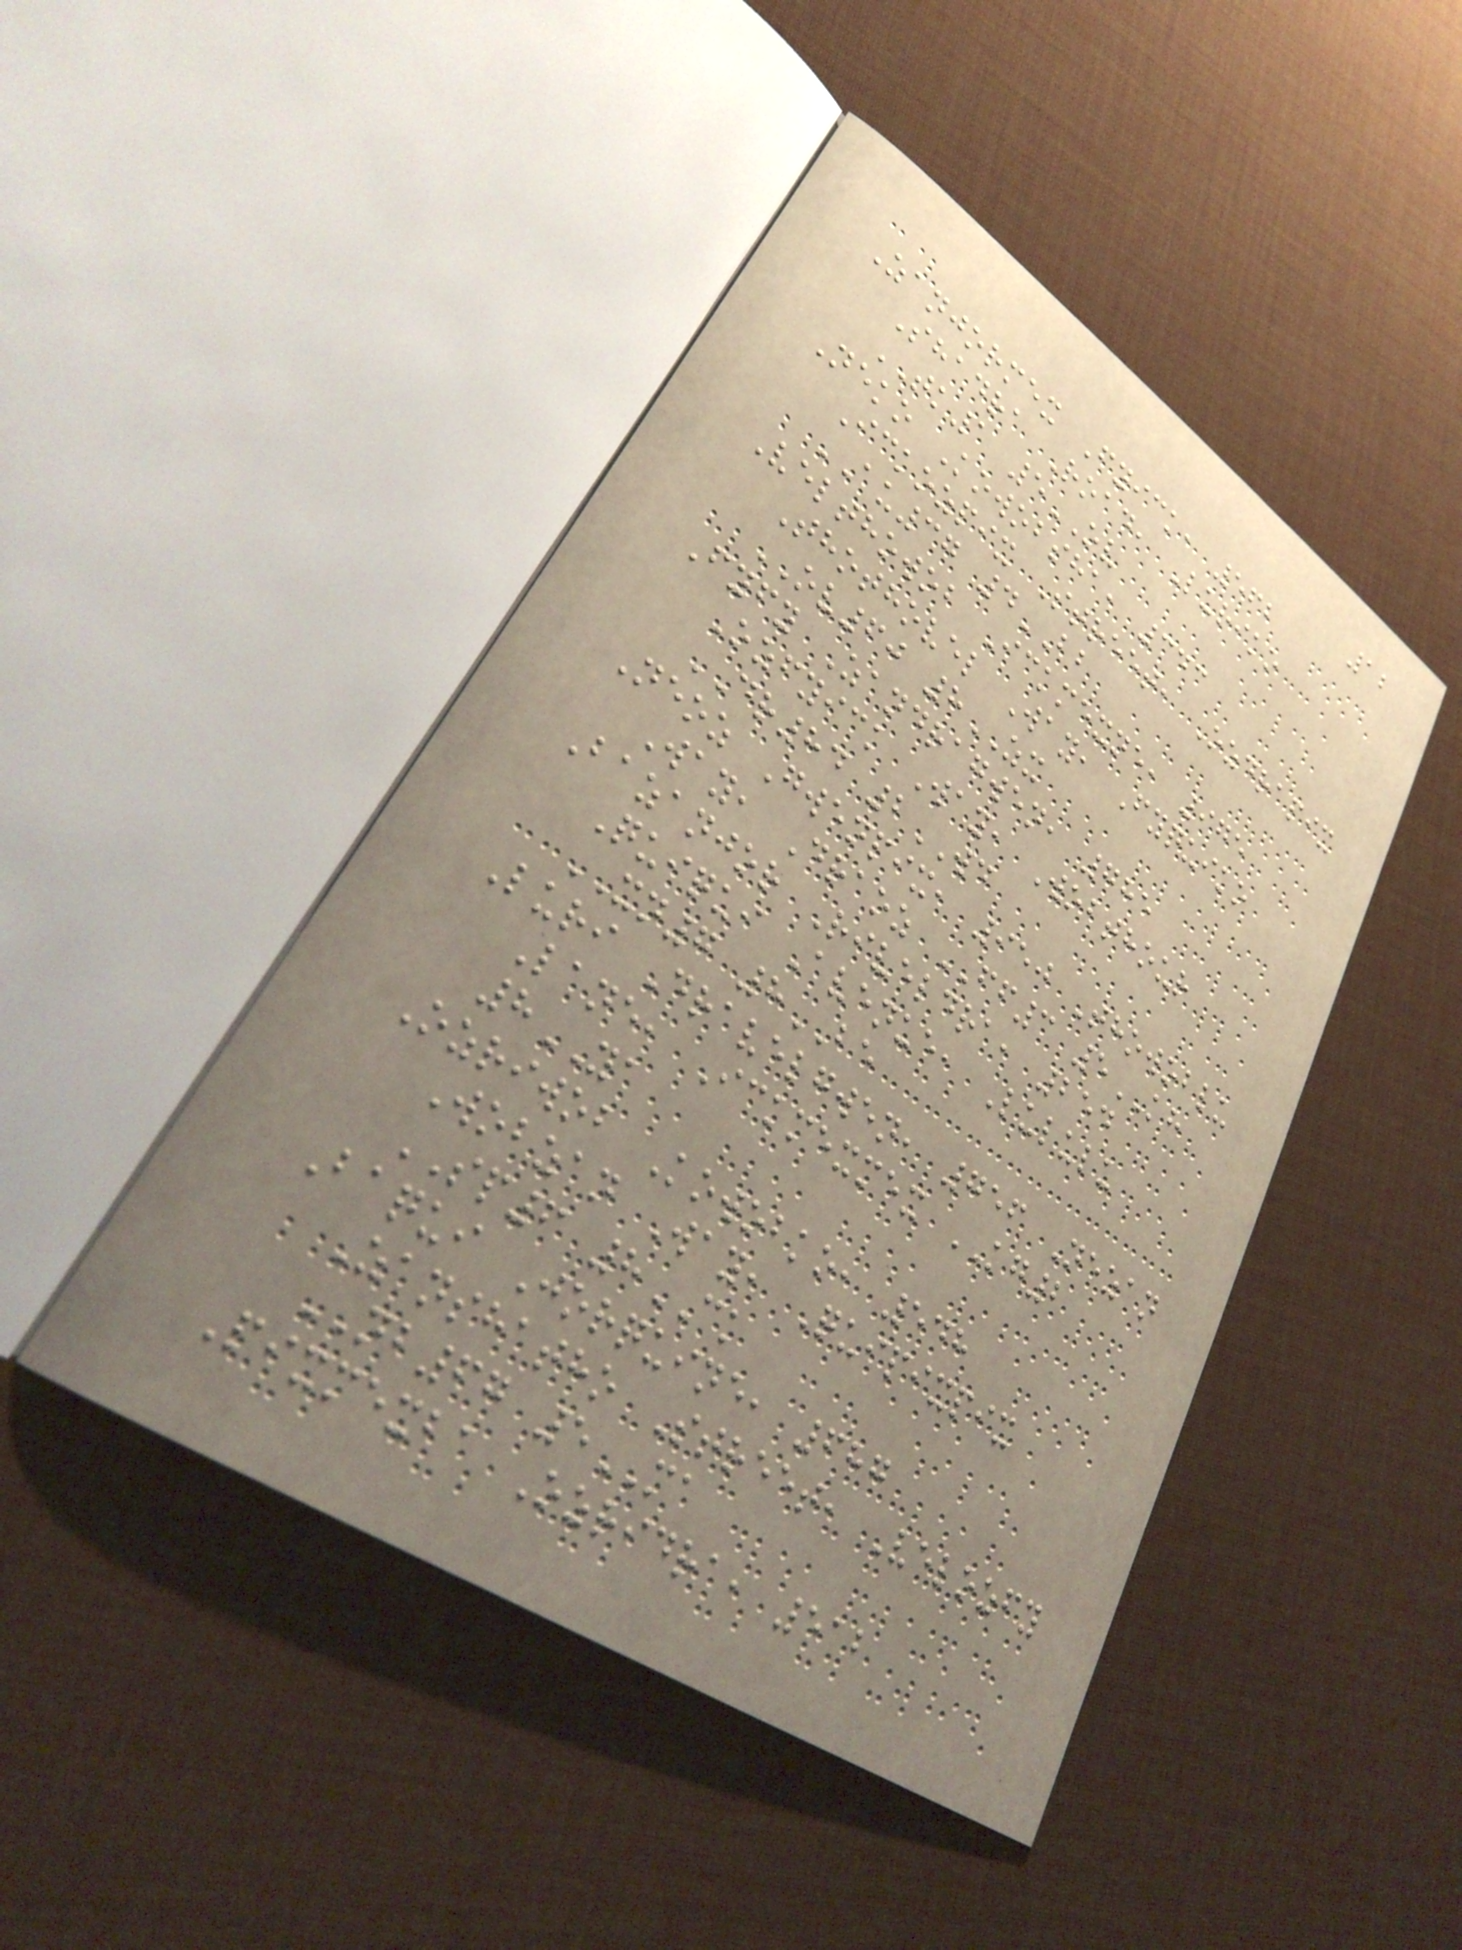12
Zanjormex Fyick, 562
Shadra Road, Luriko
TK1 5OV
Neko Kowobsha, 343
Ickozpix Street, Ozdrapix
AU37 4BB
Velthowob Ickmexne, 975
Thothovel Way, Fyquiko
OV60 8ZX
Fyfy Zandragwen, 785
Ozfyick Way, Wobthour
DR84 2WD
Neoz Gwenpix, 950 Thowoblu
Way, Draoz FF3 5KH
Bazanjor Riveldra, 254
Quiqui Avenue, Lululu
XN7 8BE
Luri Dravelgwen, 756 Nezan
Lane, Ickmexmex KG2
8YA
Ozriwob Kowobko, 548
Wobzan Way, Quipixpix
SP6 8CK
Baqui Jorquine, 687
Zanshatho Street, Velozfy
NB67 5MA
Pixmexba Ozridra, 512
